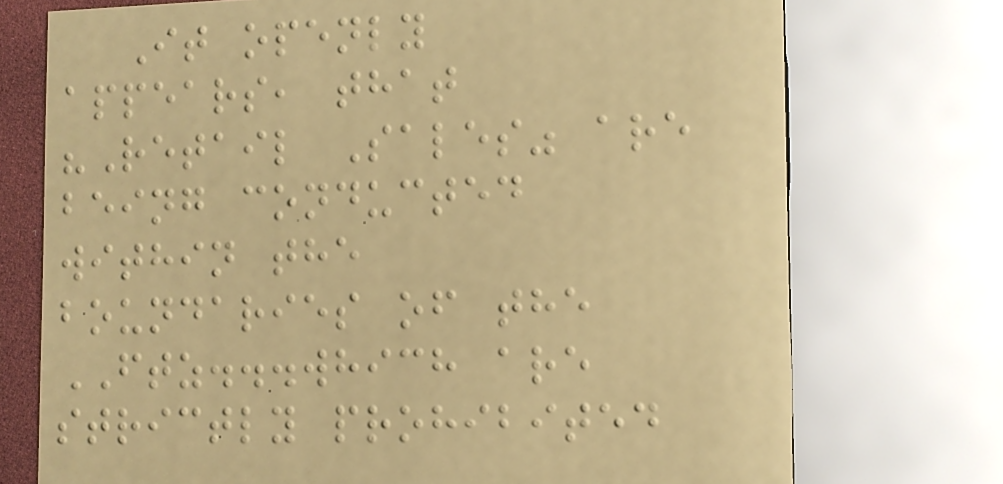It openly
appears, that
"Retail Sales" are
being conducted
within the
boundaries of the
FTZ...which are
strictly prohibited
